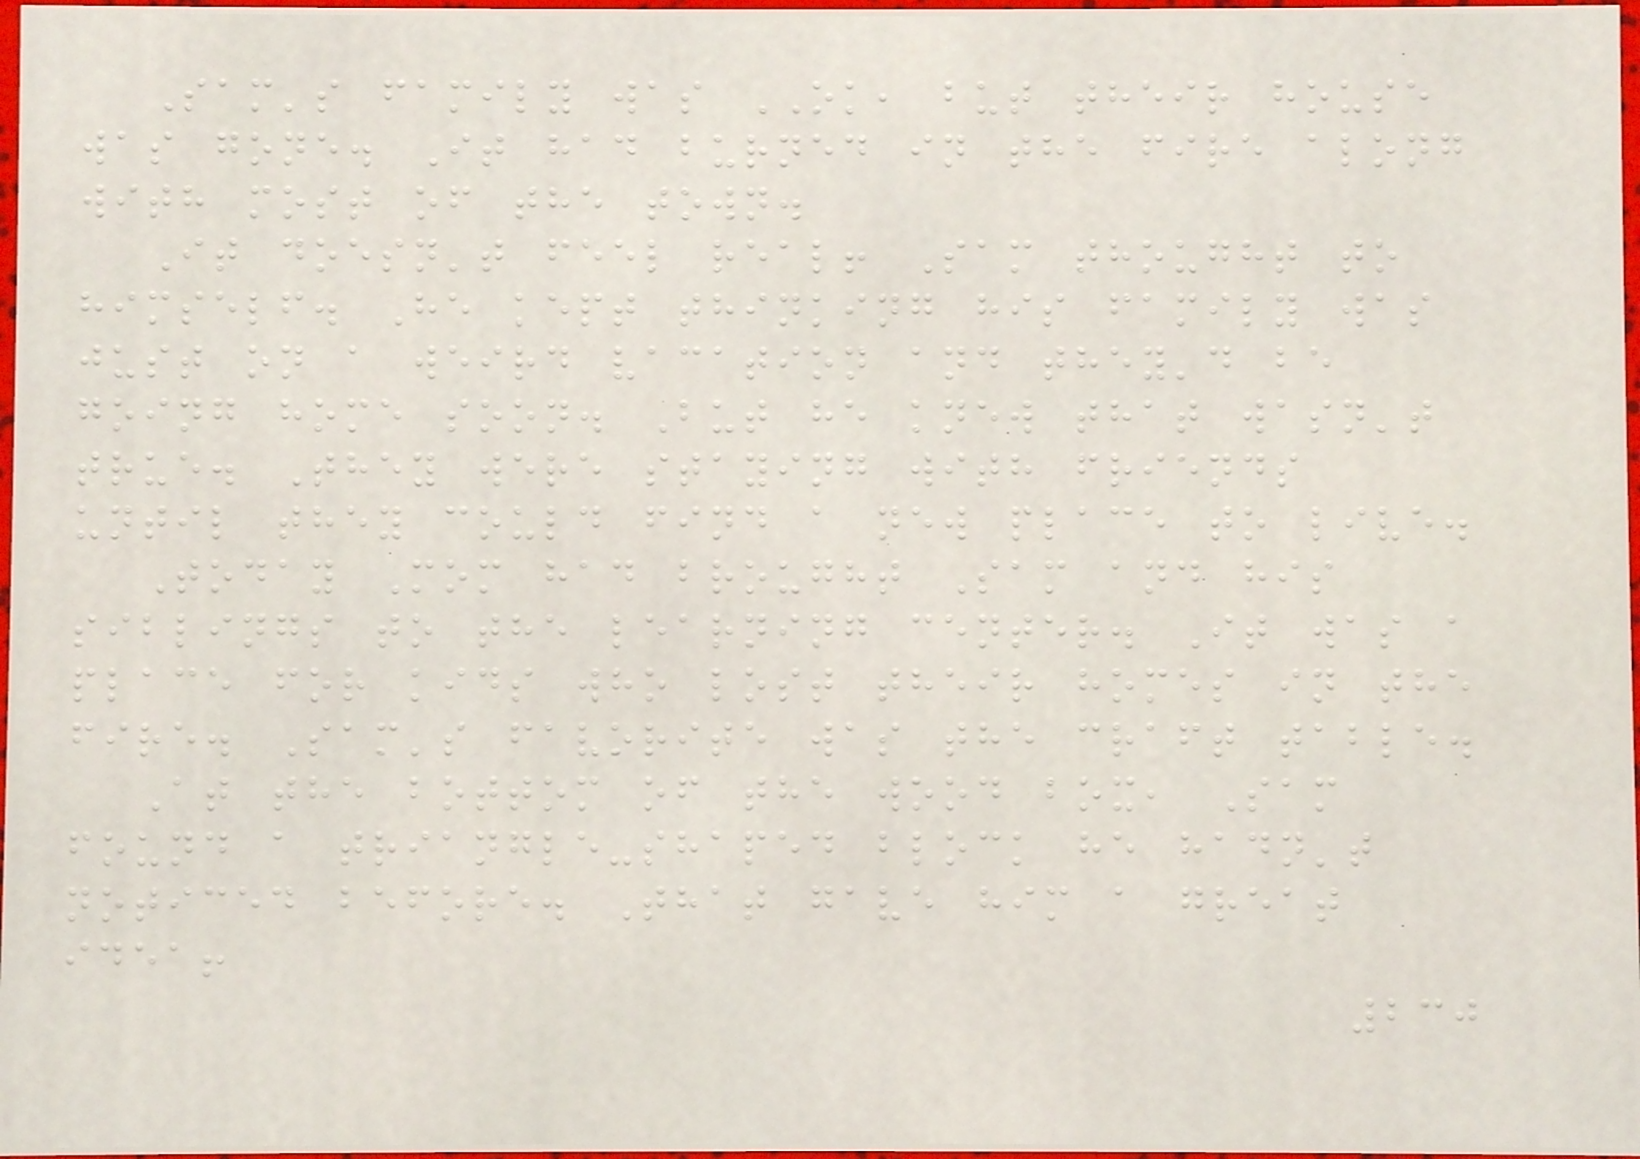Sam's family was OK, but their house
was gone. It had burned in the fire along
with most of the town.
It doesn't feel real! Sam thought to
himself. He kept thinking his family was
just on a weird vacation and they'd be
going home soon. But he knew that wasn't
true. They were staying with friends
until they could find a new place to live.
Today Mom had brought Sam and his
siblings to the learning center. It was a
place for kids who lost their homes in the
fire. Sam's favorite was the craft table.
At the bottom of the wood box, Sam
found a triangle-shaped block he hadn't
noticed before. That gave him a great
idea!
230
